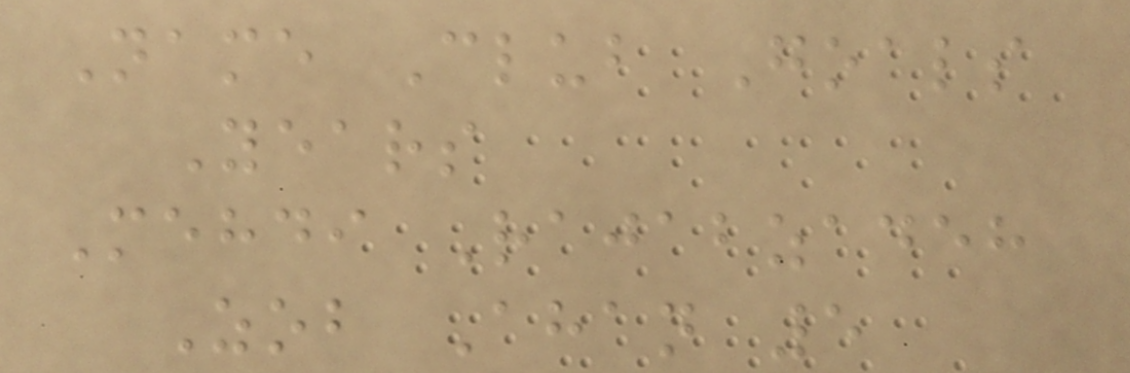Name Club Goals
Years
Mehdi Rajabzadeh
Zob Ahan 5
